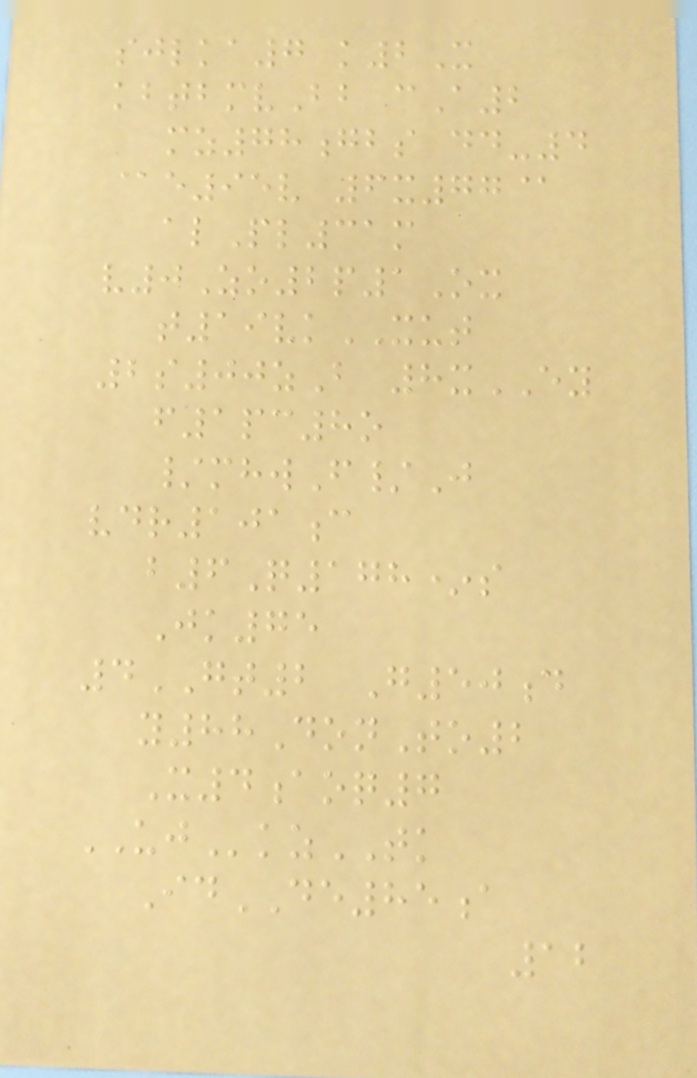sjlka7 k2X
kbtbmvBb cA2
mz78gbs dd-4
@e95v 6x77@
alPl31m
v0Zo2p1Ox
t19vkXUT
2s00zB 8xEY
f1pc8o
/mhwF/J
vdr101c
b6Q178*s
Jk75
4GT2 G50d
y88DonTo2
X4aoq7
UJkzTK
IdDE85a
12
